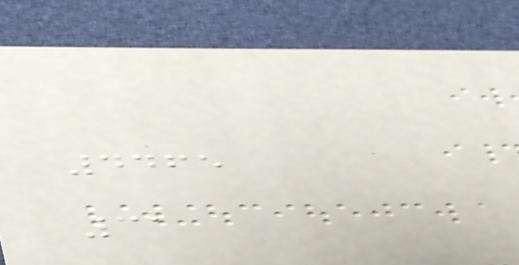4465
31
